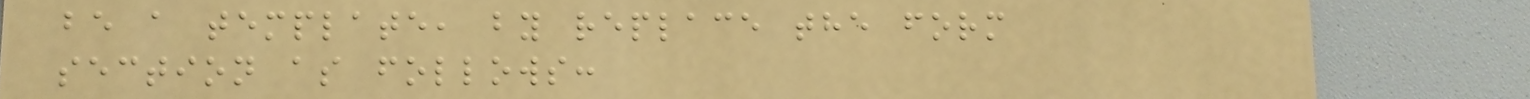be a template, by replace the form
section as follows:
